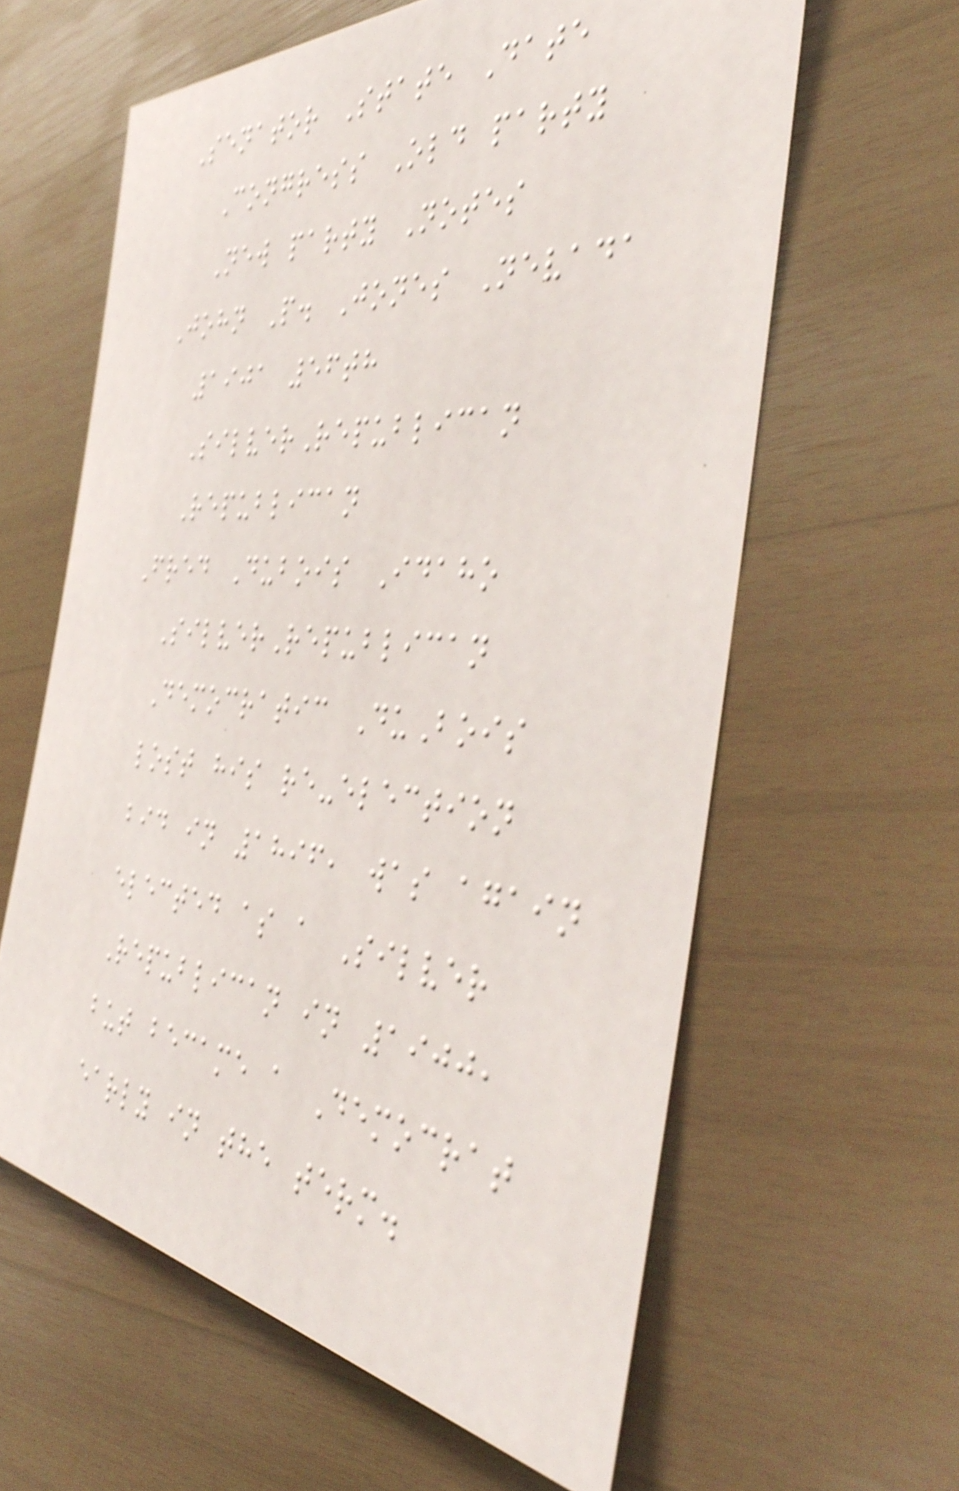Senator State Date
Congress Old party
New party Notes
John P. Jones Nevada
1901 56th
SilverRepublican
Republican
Fred Dubois Idaho
SilverRepublican
Democratic DuBois
lost his re-election
bid in 1896, was again
elected as a Silver
Republican in 1900,
but became a Democrat
early in the term.
